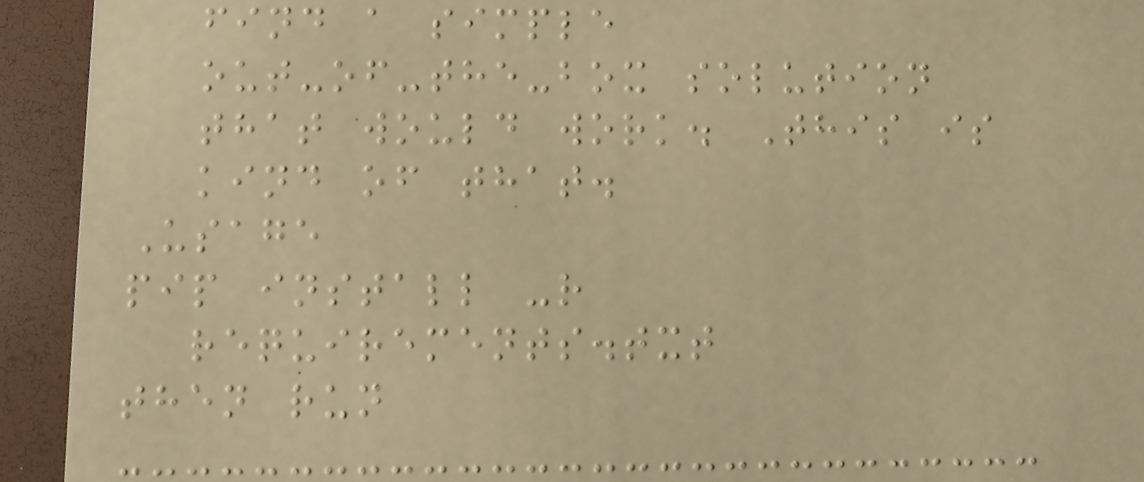find a simple
out-of-the-box solution
that would work. This is
kind of that.
Usage
pip install -r
requirements.txt
then run
